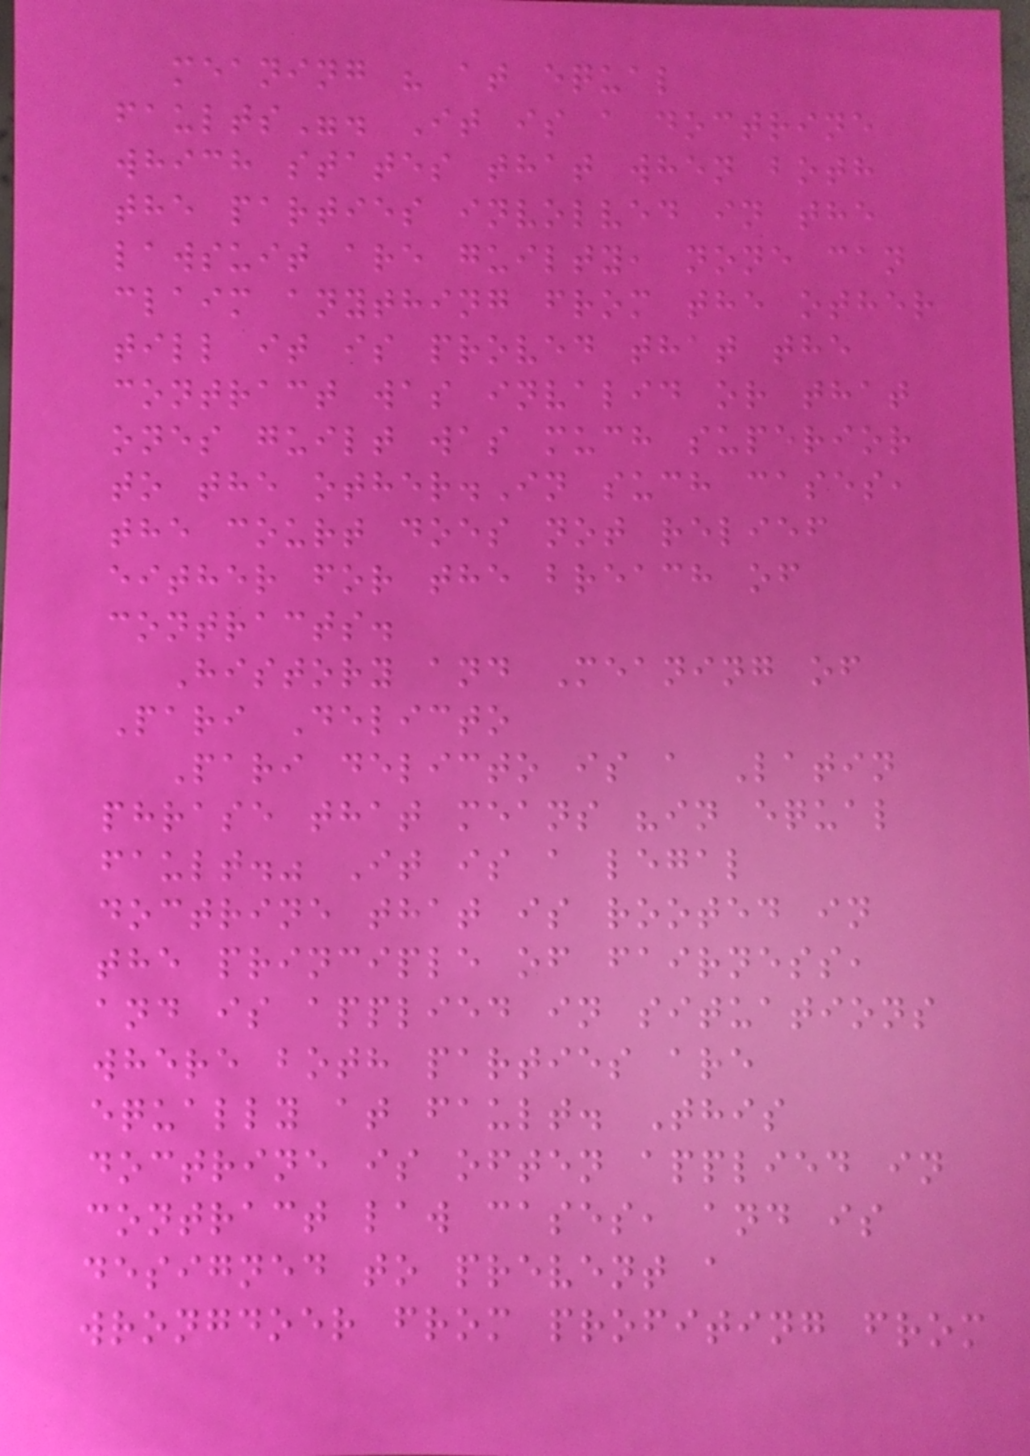meaning " at equal
faults". It is a doctrine
which states that when both
the parties involved in the
lawsuit are guilty, none can
claim anything from the other
till it is proved that the
contract was invalid or that
ones guilt was much superior
to the other.In such cases,
the court does not relief
either for the breach of
contracts.
History and Meaning of
Pari Delicto
Pari delicto is a Latin
phrase that means "in equal
fault." It is a legal
doctrine that is rooted in
the principle of fairness,
and is applied in situations
where both parties are
equally at fault. This
doctrine is often applied in
contract law cases, and is
designed to prevent a
wrongdoer from profiting from
